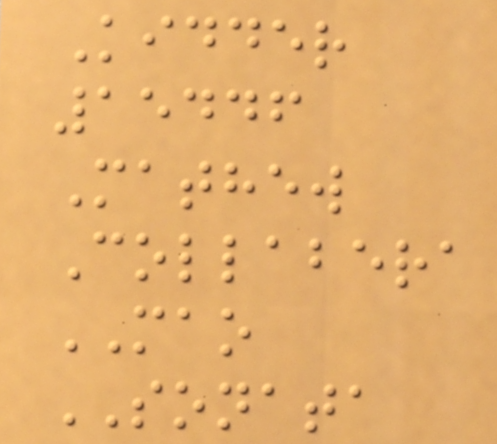Kidder
15446
Mathew
Collabera
MAO
SONATA
